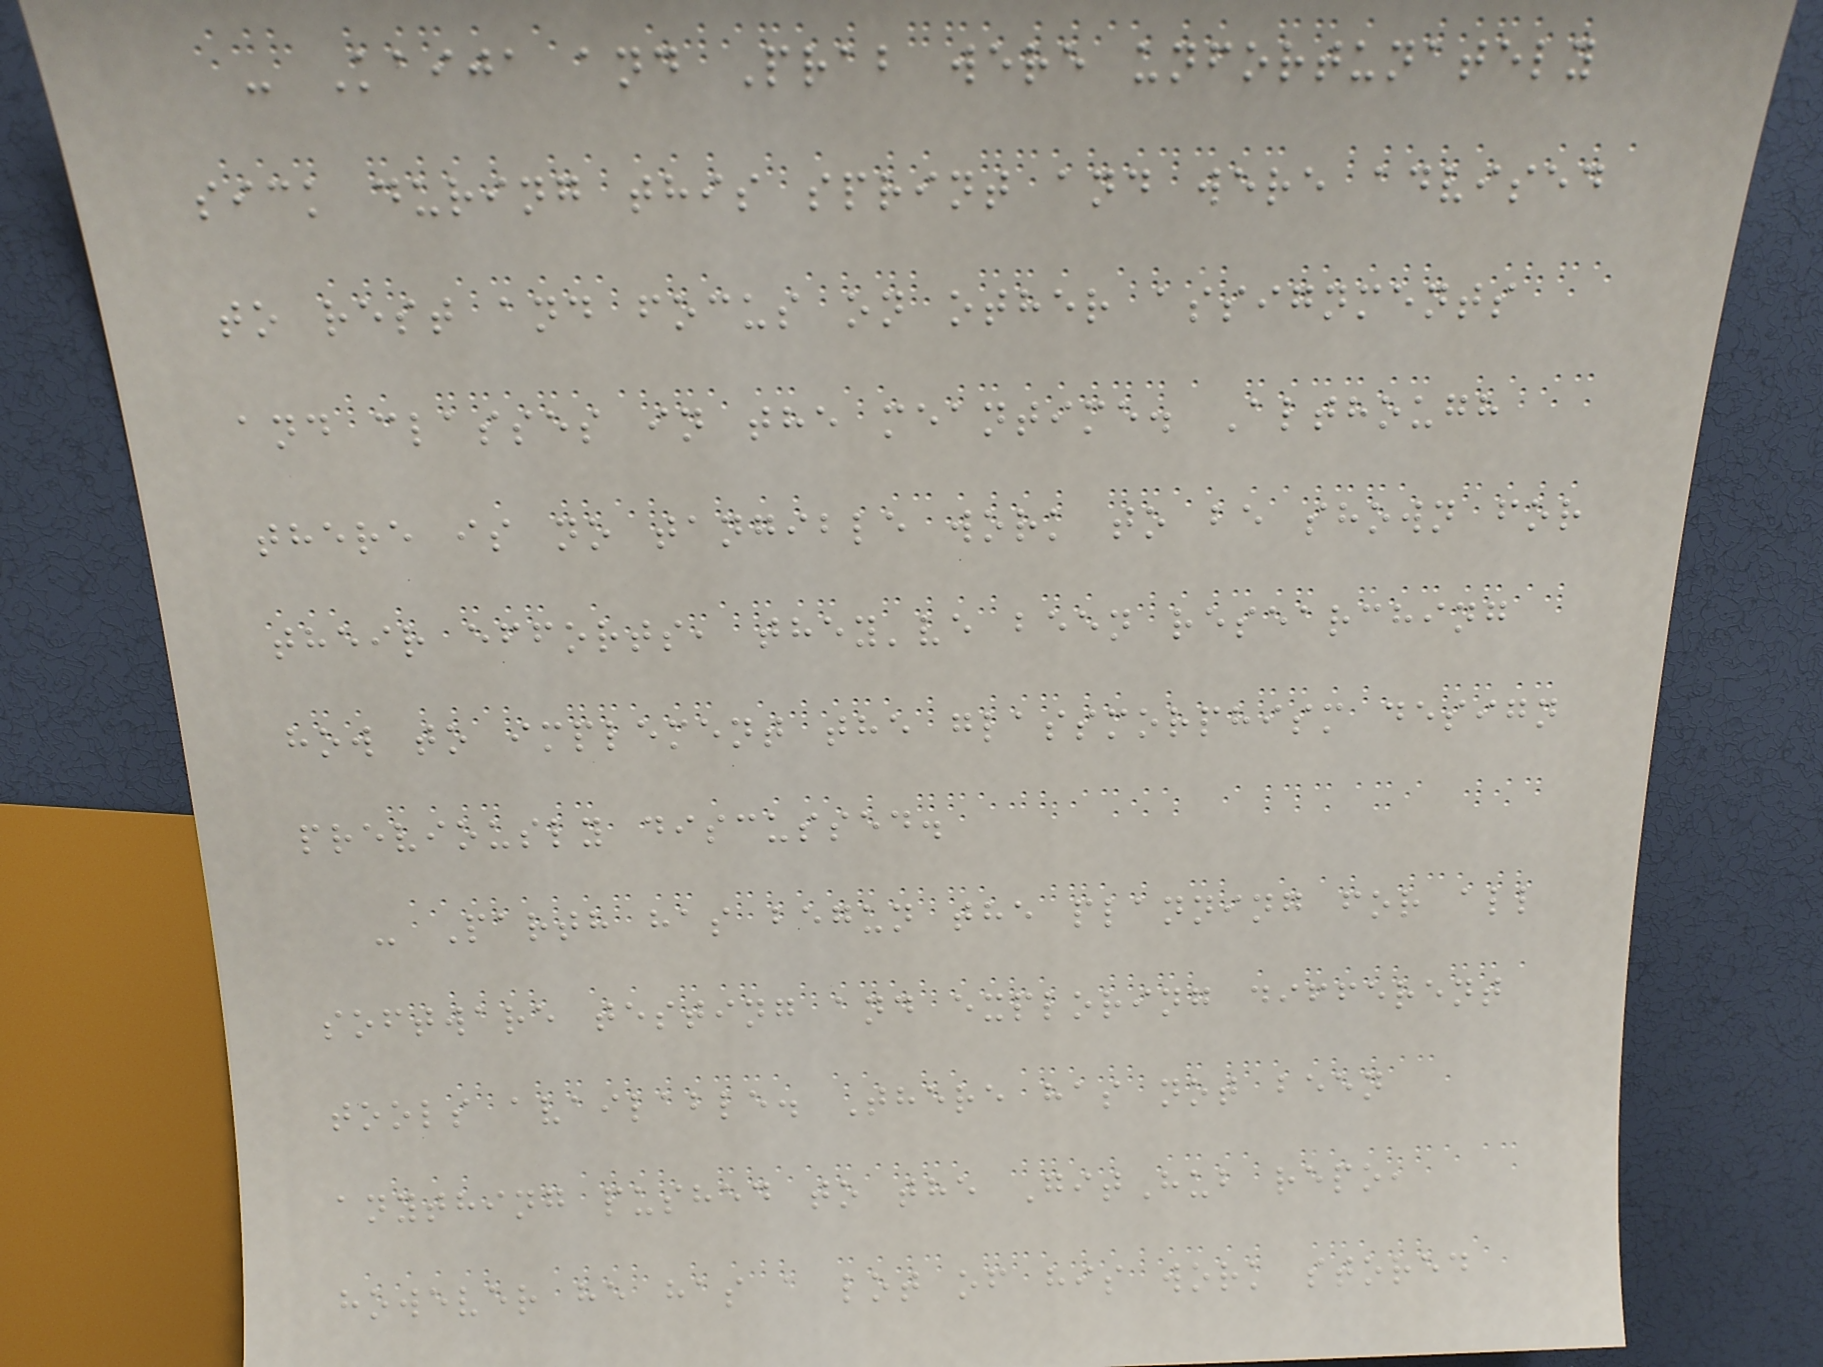- Kaija and Prab were unfortunately
sick during this sprint and were advised
to rest and focus on other assignments
and classes in the meantime. Although
there is no tangible work to be shown for
their efforts, they've been researching
how to implement the glassmorphism design
previously discussed.
- Parth has begun the planning for all
software testing and exploring different
tools available. There has not been
anything pushed to the GitHub repo,
however he has a lot of his work stored
